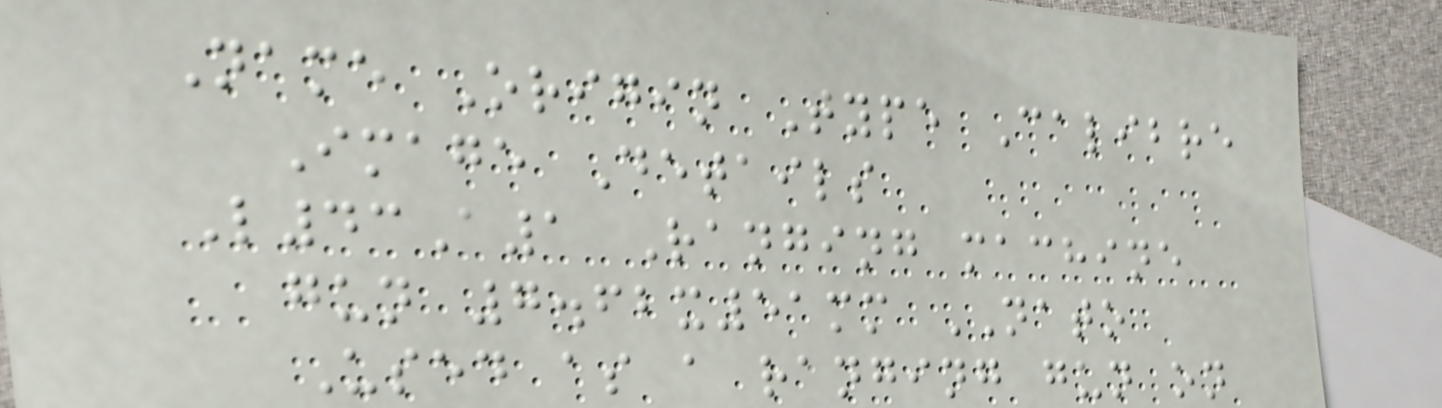Name Origin Type Calibre
Image Details
L43A1 Ranging machine
gun 7.62x51mm NATO
Used as a ranging gun on
